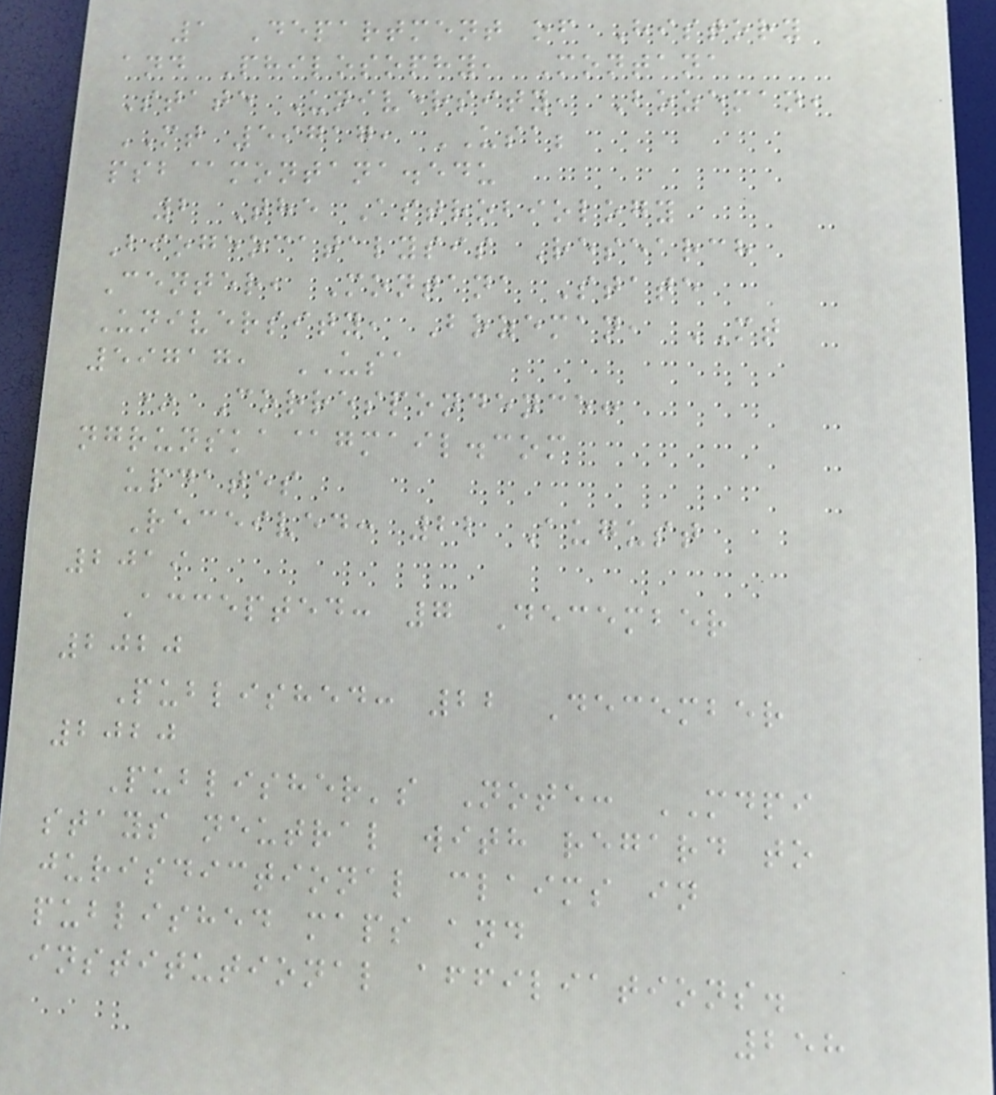1 Department of History
and Philosophy, Montana
State University, Bozeman,
MT 59717, USA;
psb@montana.edu
2 The Astrobiology
Biogeocatalysis Research
Center, Montana State
University, Bozeman, MT
59717, USA
* Correspondence:
ngrunska@gmail.com
updates
Received: 22 August
2019
Accepted: 7 December
2020
Published: 22 December
2020
Publisher's Note: MDPI
stays neutral with regard to
jurisdictional claims in
published maps and
institutional affiliations.
258
